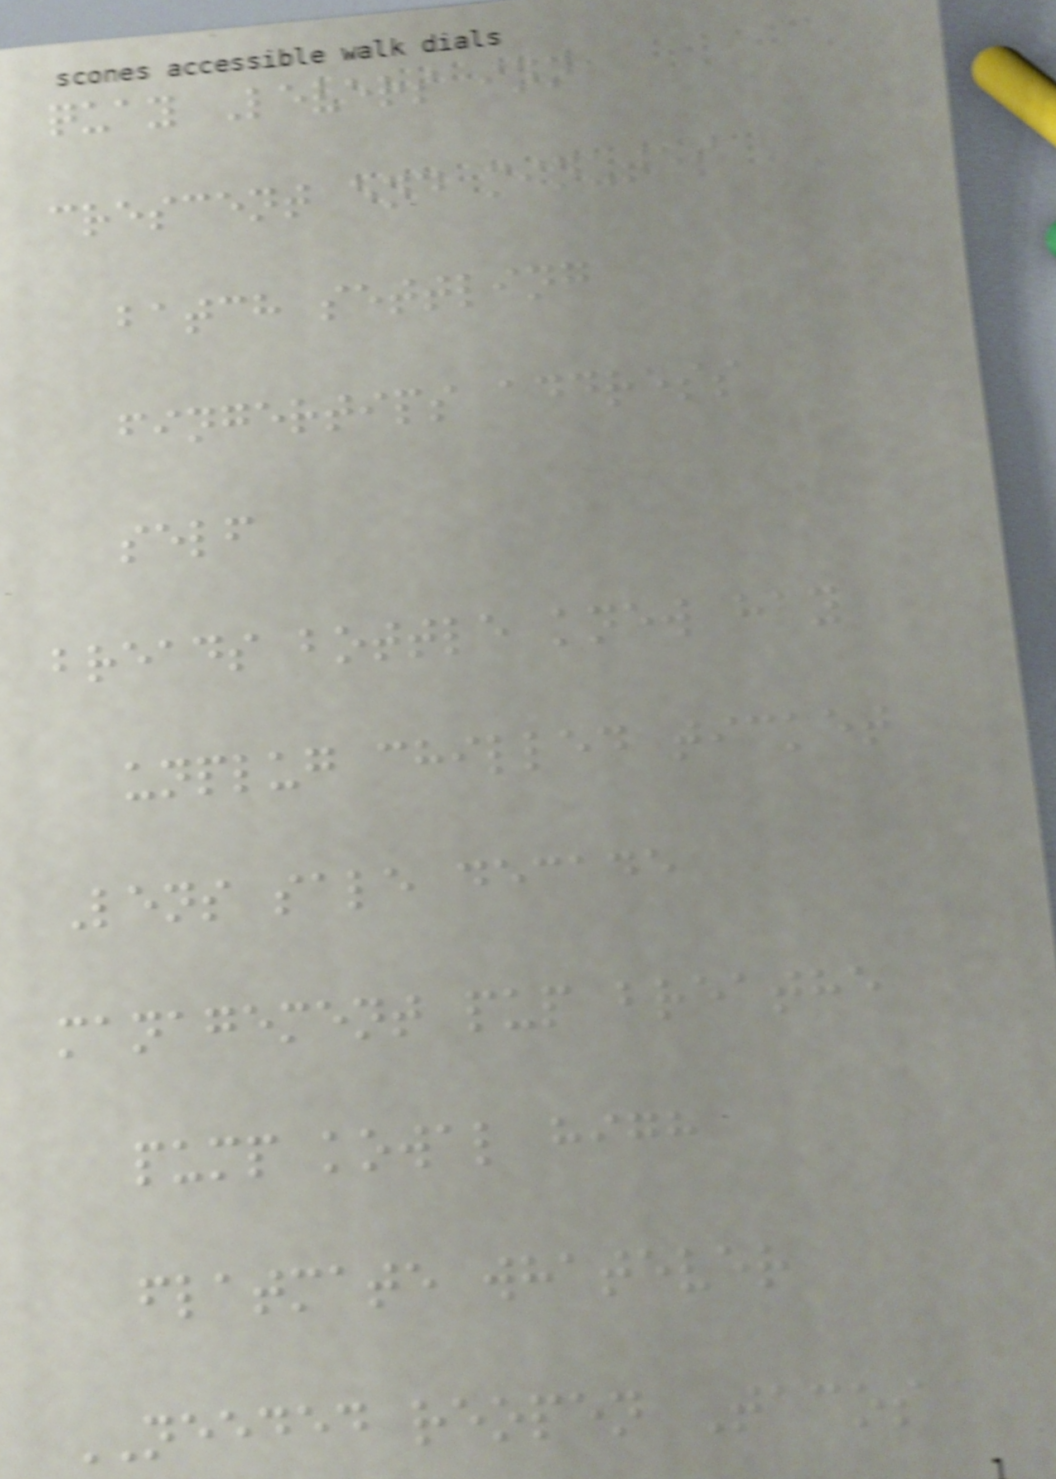quay Levers inn
crescent end minutes
batch settling
fingertips address
self
breads bottle knew hay
unplug chilled ticket
Lens sale decade
management pup breathe
pump kowal high
flatmate whatever
NEEDED reopen Tacos
